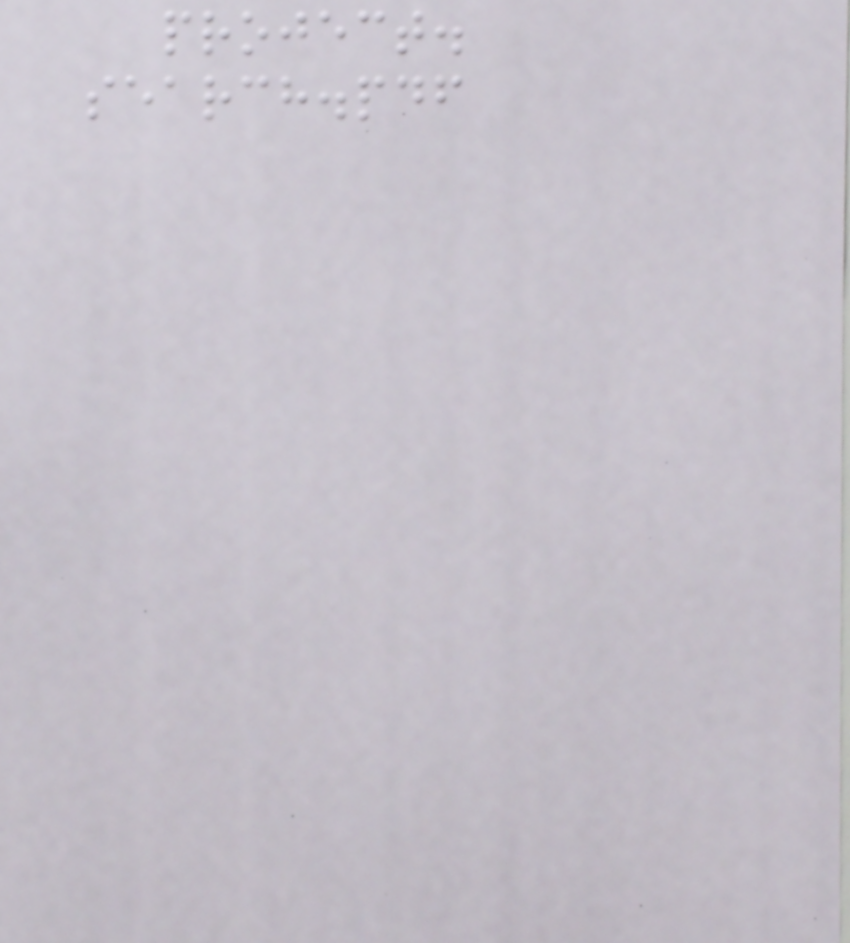project.
search.pdf
